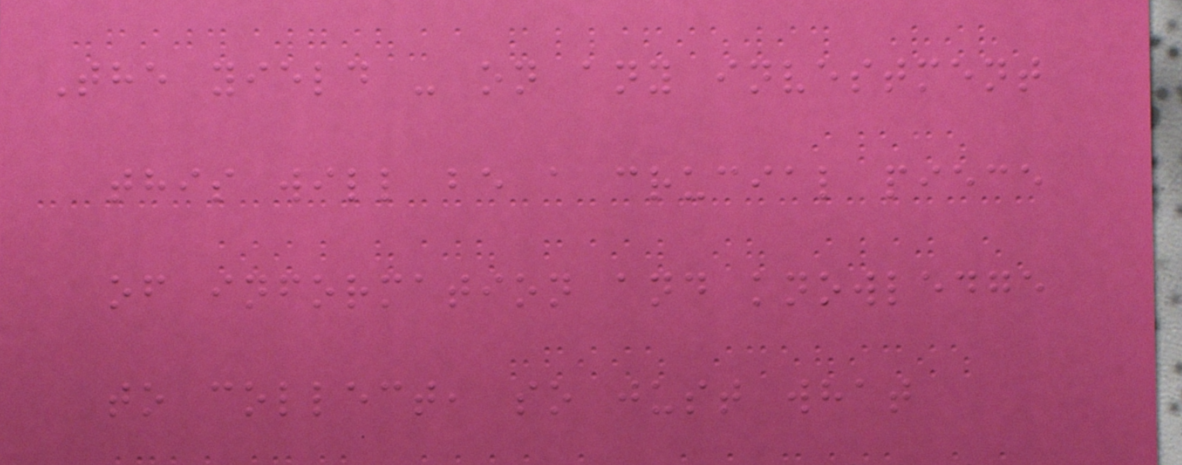The yield - on any investment
this will be a crucial piece
of information and knowledge
to collect, so just what
